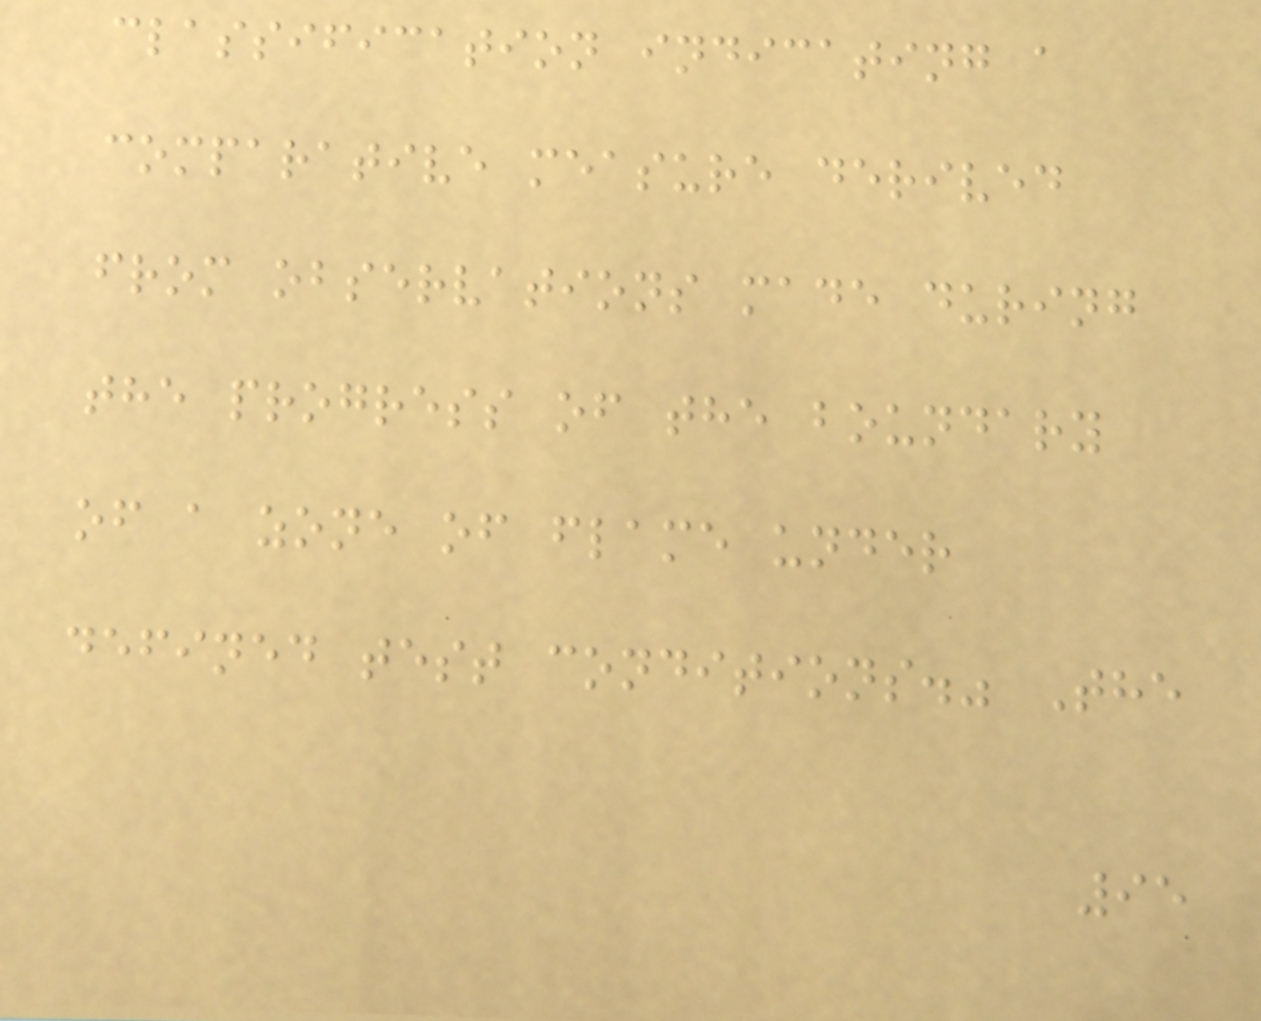classification indicating a
comparative measure derived
from observations made during
the progress of the boundary
of a zone of flame under
defined test conditions." The
95
